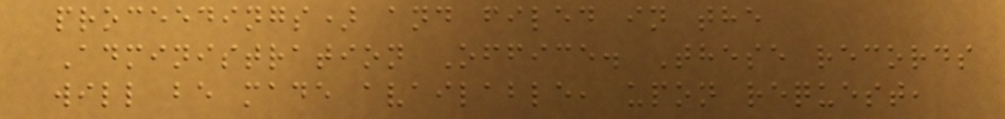proceedings) and filed in the
Administration Office. These records
will be made available, upon request,
